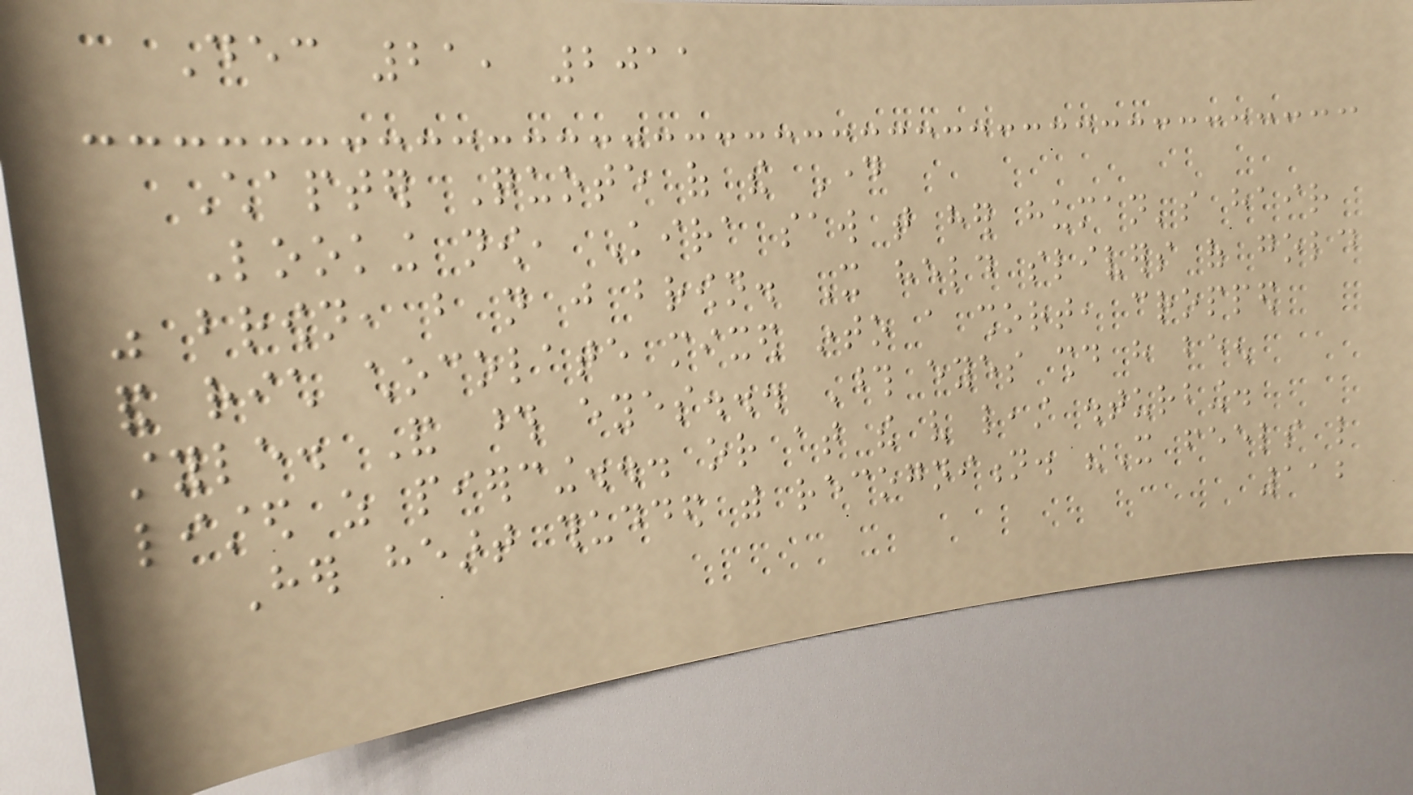Dec 21, 2011
Chapter Quote of the Day
Looking now, Kira saw that her human's hair
was brown, but not just brown. It held slivers of gold
and rich chocolate mixed into a short, cropped
style. And those eyes... Those eyes should have been
listed as piercing... or at the very least disturbing.
Her heart thudded with recognition. "It feels like
112
